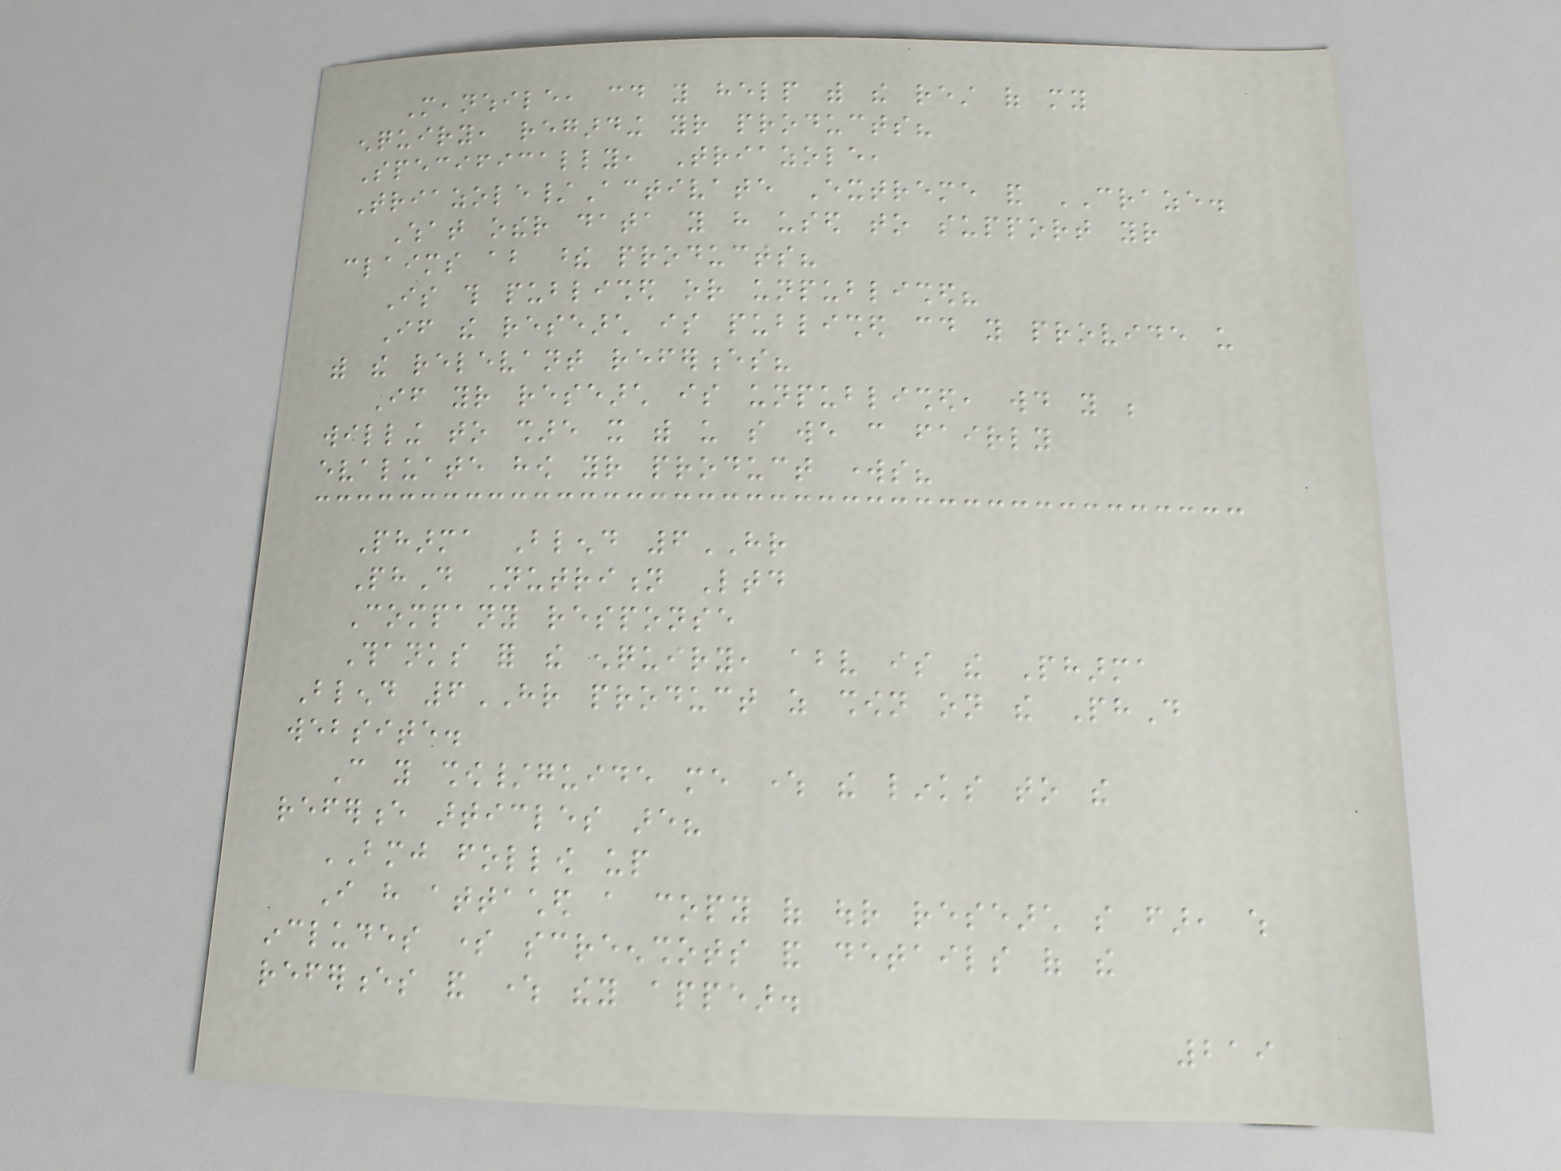Meanwhile, could you help with the rest of my
enquiry, regarding your products?
Specifically, Triazole,
Triazole/Activate Extreme and CRAZE.
What other data you have used to support your
claims about these products?
Is this published or unpublished?
If the research is published could you provide us
with the relevant references?
If your research is unpublished, would you be
willing to share it with us so we can fairly
evaluate how your product works?
Pharma Blend 6HR
PhD Nutrition Ltd
Company response
Thanks for the enquiry, above is the Pharma
Blend 6HR product as shown on the PhD
website.
Can you show/guide me where the links to the
reference articles are?
BMJ follow up
I have attached a copy of our research so far, which
includes some screenshots and details of the
references and where they appear.
219
